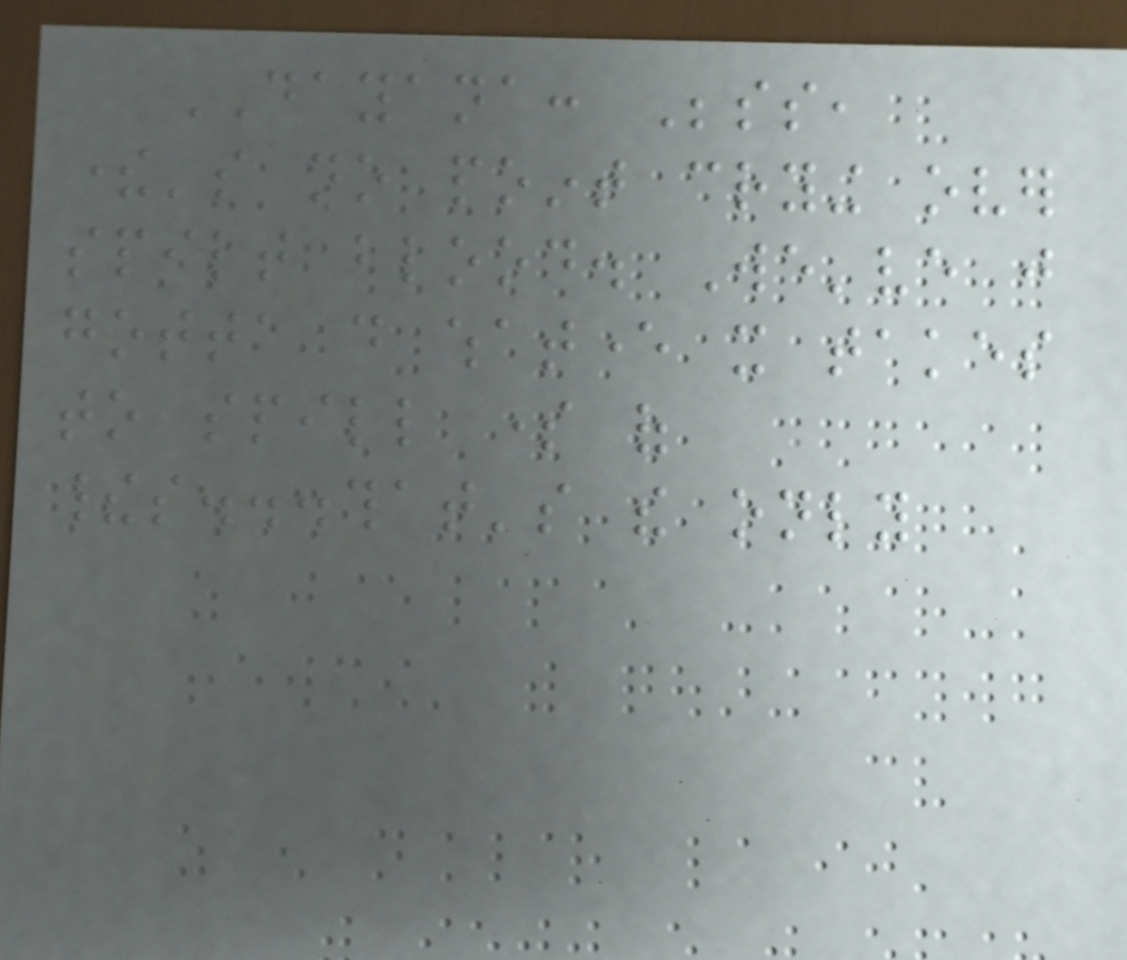DAYANA: Besides,
there's no point crying over
spilt blood. We've just
gotta do whatever it takes
to spill some of
theirs...that's the only
